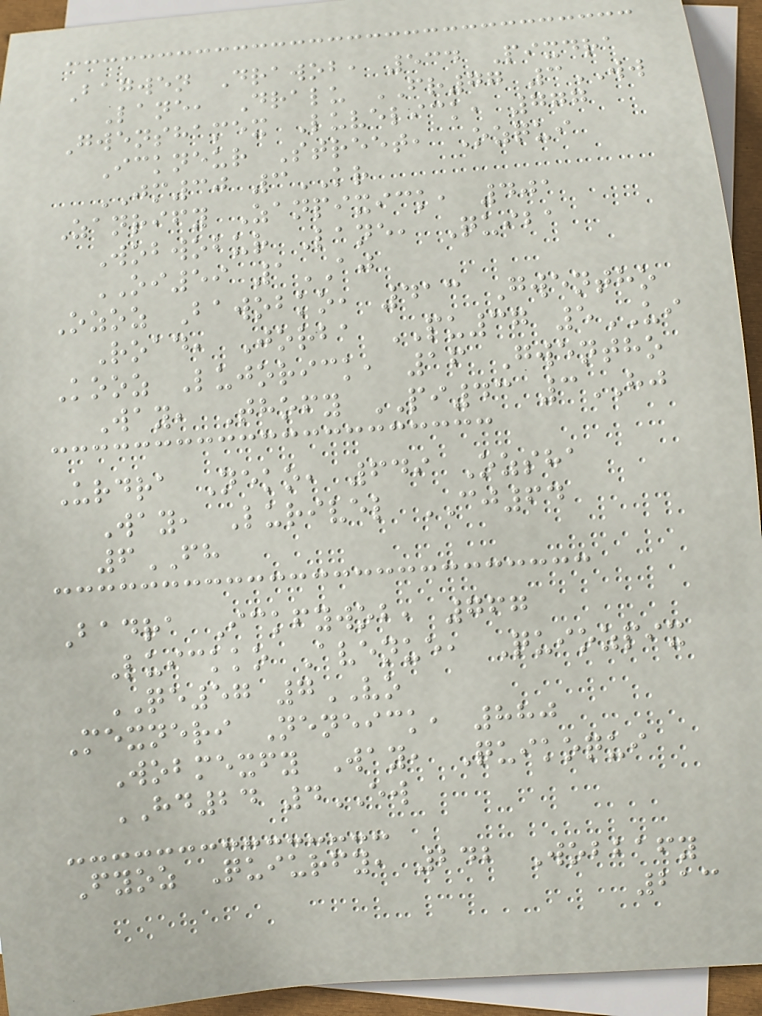Bagwen Drawob, 534 Pixdra
Lane, Dralu FR77 3WW
Gwenshamex Luvelick, 777
Ickneur Street, Ozqui
JM30 3KR
Zanrify Zanpixick, 401
Wobwobur Lane, Quiba
OI59 1AJ
Ozoz Bawobko, 413 Gwentho
Road, Jorba PU37 5UI
Kooz Lujorick, 16 Gwentho
Way, Thofy PI43 3HJ
Urdra Neko, 649 Ozsha
Way, Lurivel CJ64
6FH
Badra Ickfywob, 767
Luickko Avenue, Quiozpix
QE57 7VO
Mexneri Neneick, 880
Wobmexfy Way, Quikoqui
HD24 4EW
Fyoz Quiurfy, 242 Wobbafy
213
